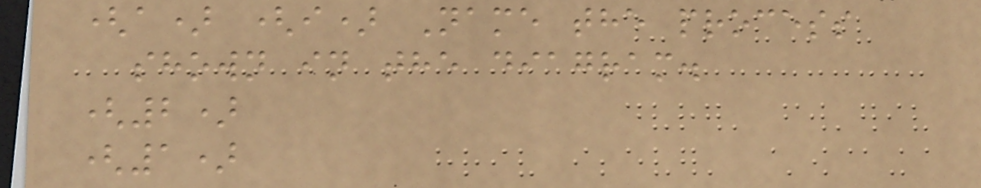(a) (i) Name the process
shown in the diagram.
(2)
(1)
